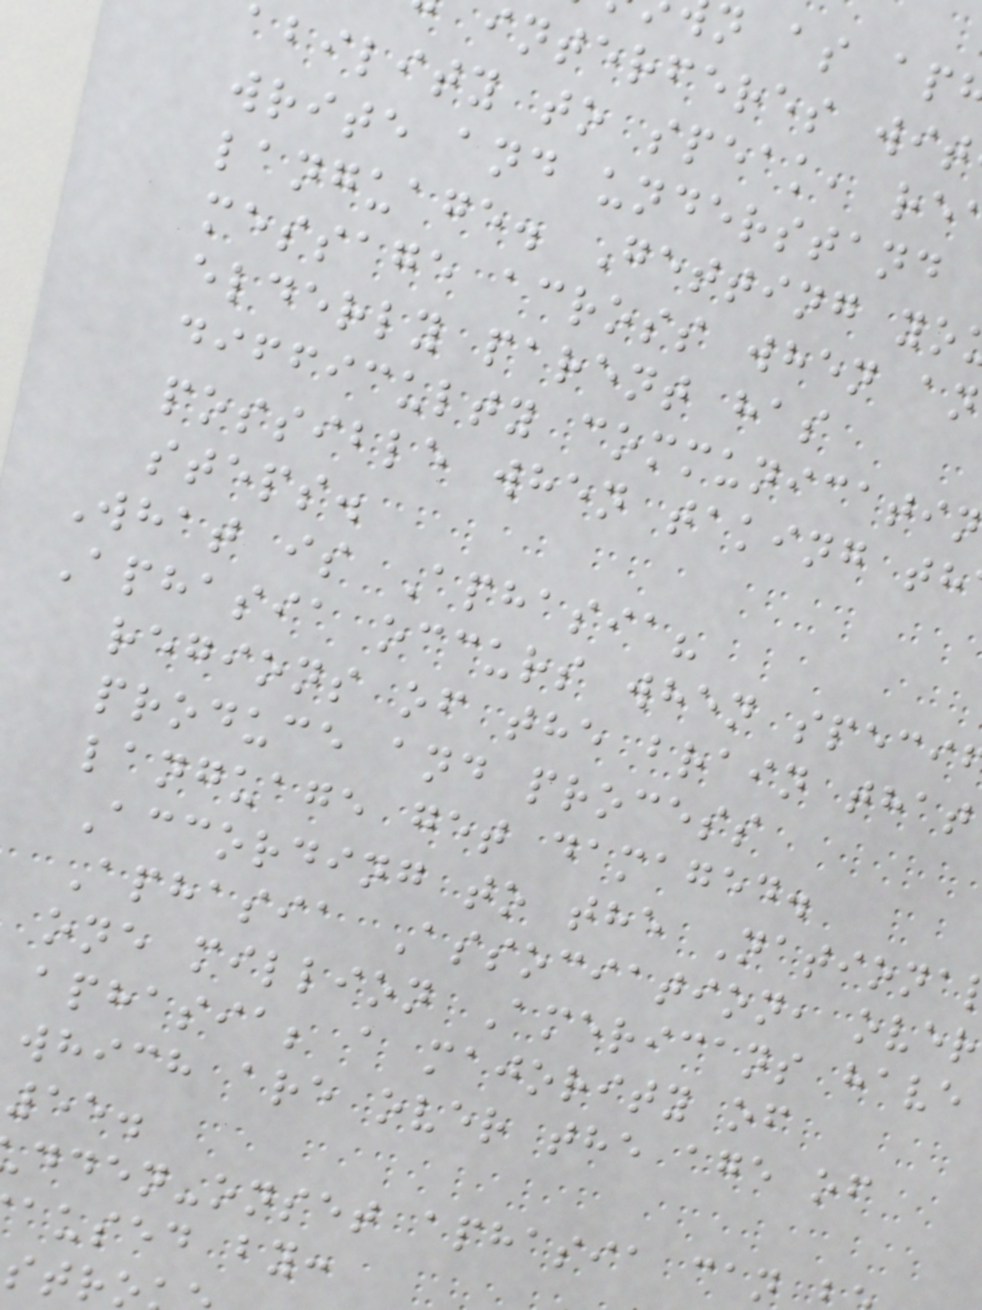n as ap
interferes wit
ability to speak, re
write and understand
language. Getting yo
message across when an
elderly parent has
difficulty communicatin
possible when taking th
steps.
What is Aphasia?
Aphasia occurs when speci
regions of the brain that
produce and process
language get damaged.
According to the Nationa
Aphasia Association, over
one million Americans have
aphasia; a majority of
which are over the age of
55.
dden-onset aphasia can
aused by:
